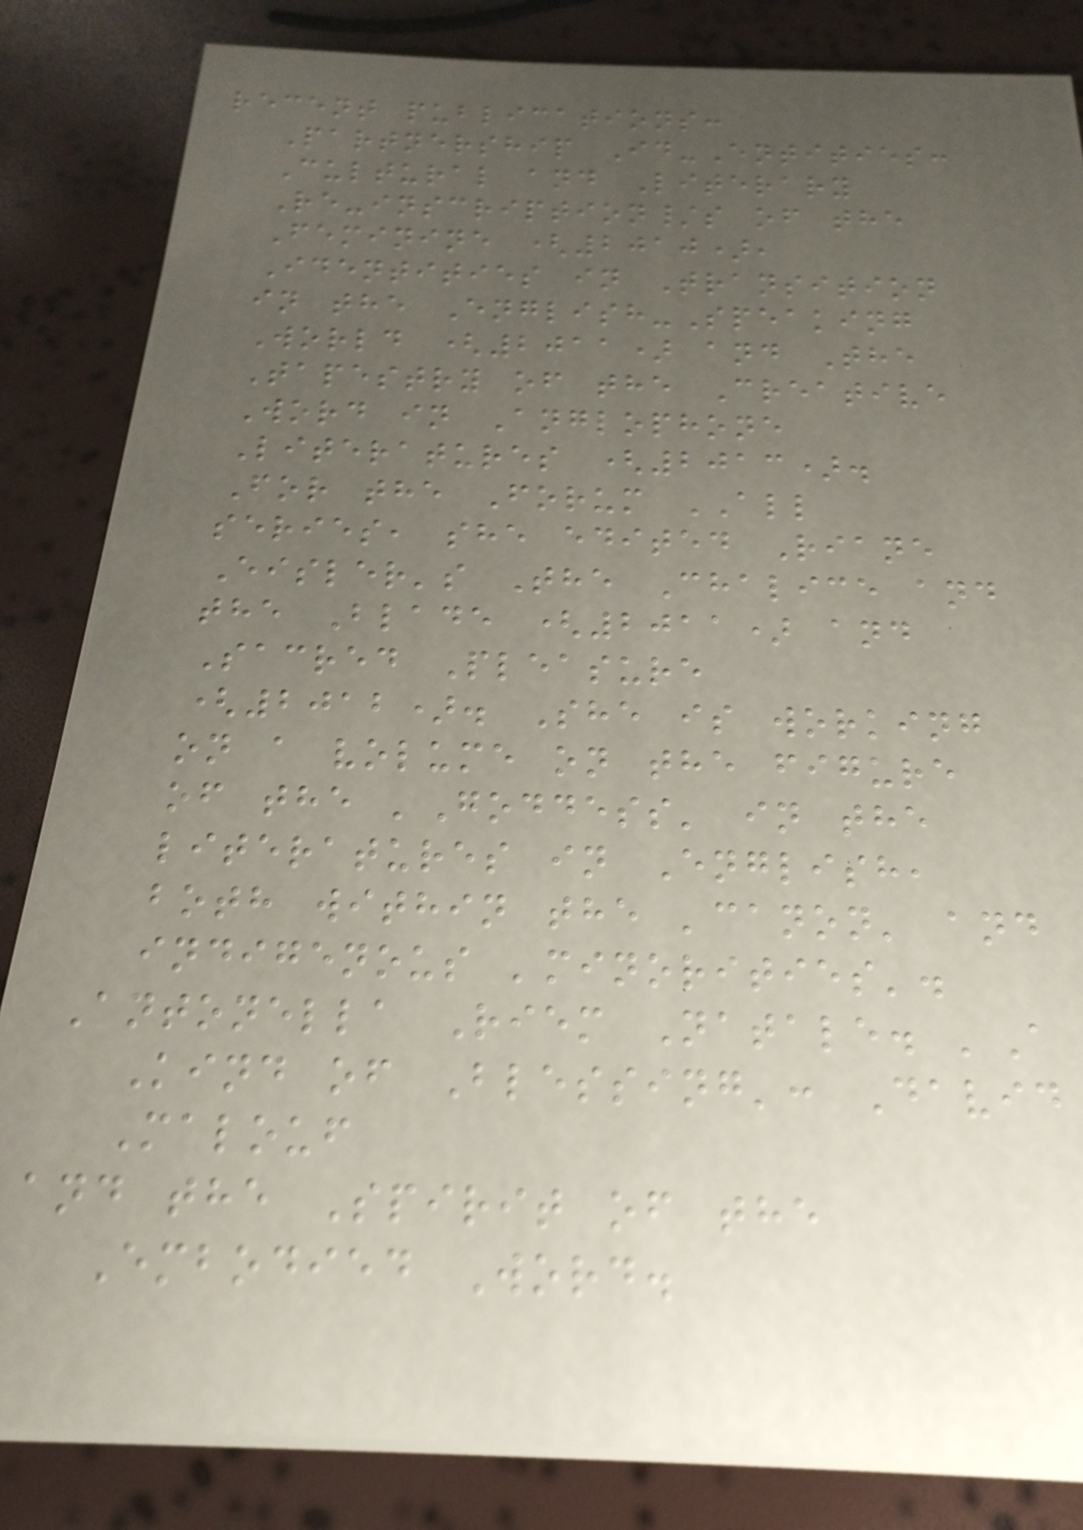recent publications:
Partnership Id-Entities:
Cultural and Literary
Re-inscription/s of the
Feminine (2010),
Identities in Transition
in the English-Speaking
World (2011) and The
Tapestry of the Creative
Word in Anglophone
Literatures (2013).
For the Forum ALL
series, she edited Riane
Eisler's The Chalice and
the Blade (2011) and
Sacred Pleasure
(2012). She is working
on a volume on the figure
of the 'Goddess' in the
literatures in English,
both within the 'canon' and
indigenous 'minorities'.
Antonella Riem Natale. 'A
Kind of Blessing': David
Malouf
and the Spirit of the
Embodied Word.
